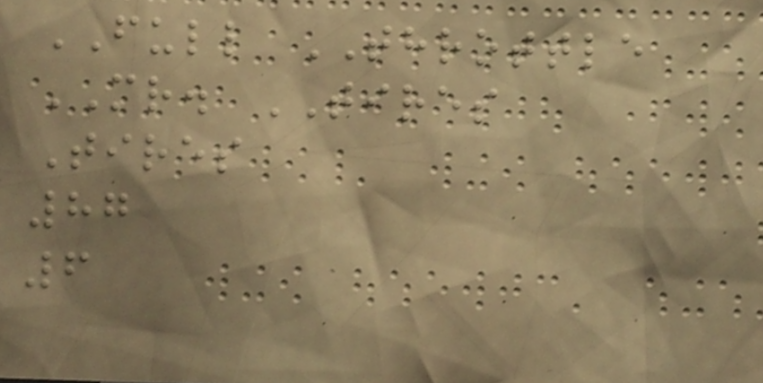FULL THROTTLE
MR. TIRES
Tires
87
6
